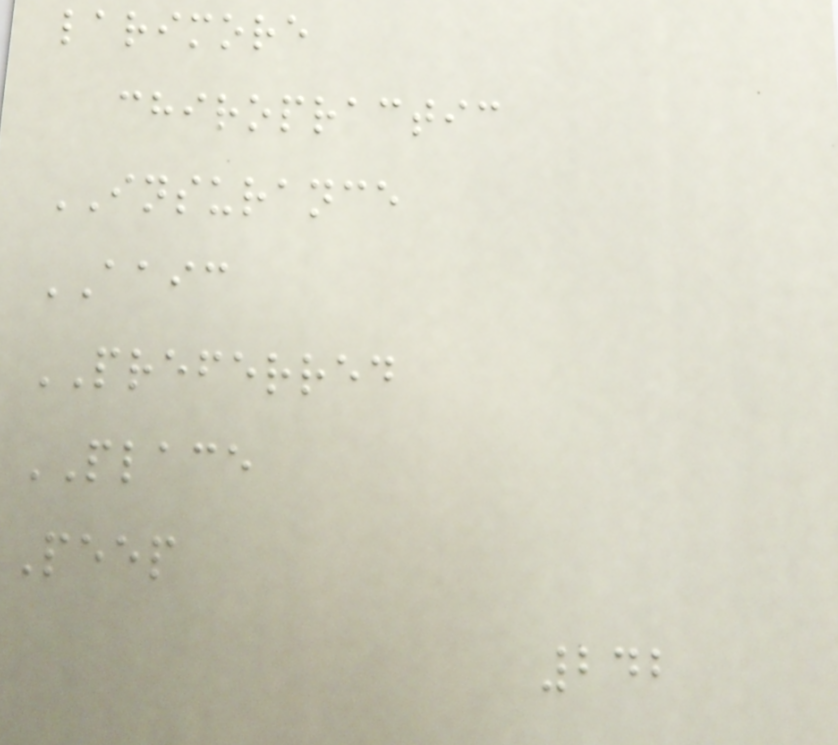larimore
chiropractic
INSURANCE
AAIC
PREFERRED
PLACE
Peep
242
